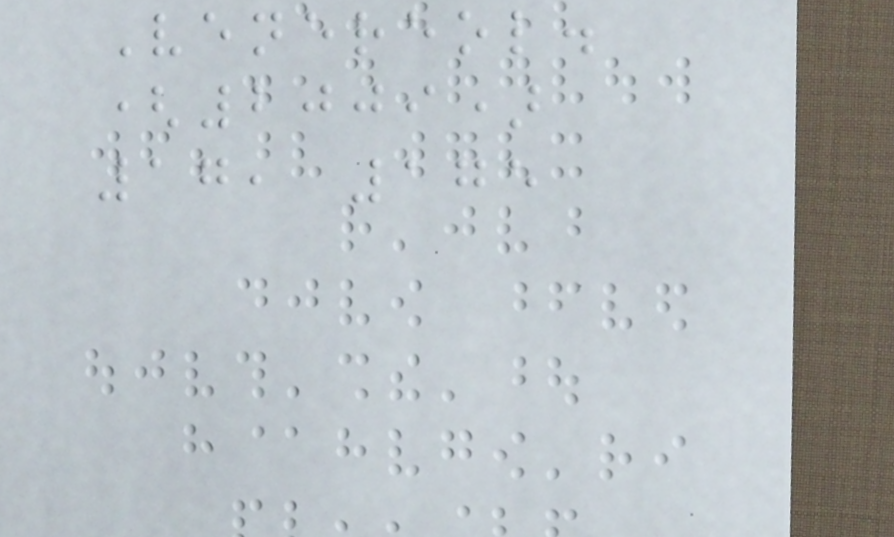Venereol.
(2009)
17, 175
